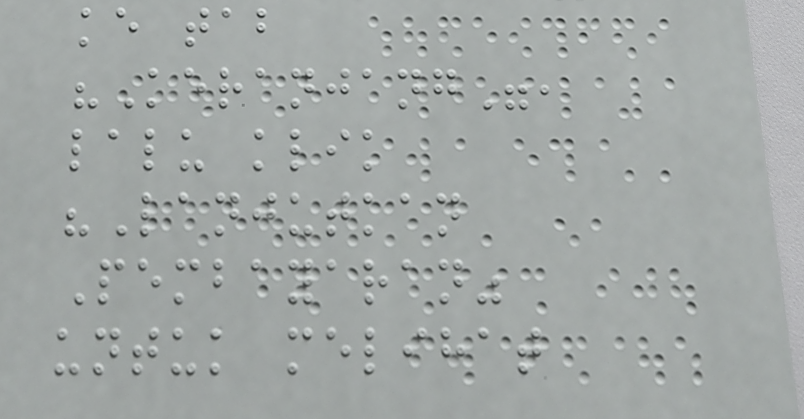ke tab
"Keranjang",
lalu klik
"Lanjutkan
Pembayaran"
untuk melihat
